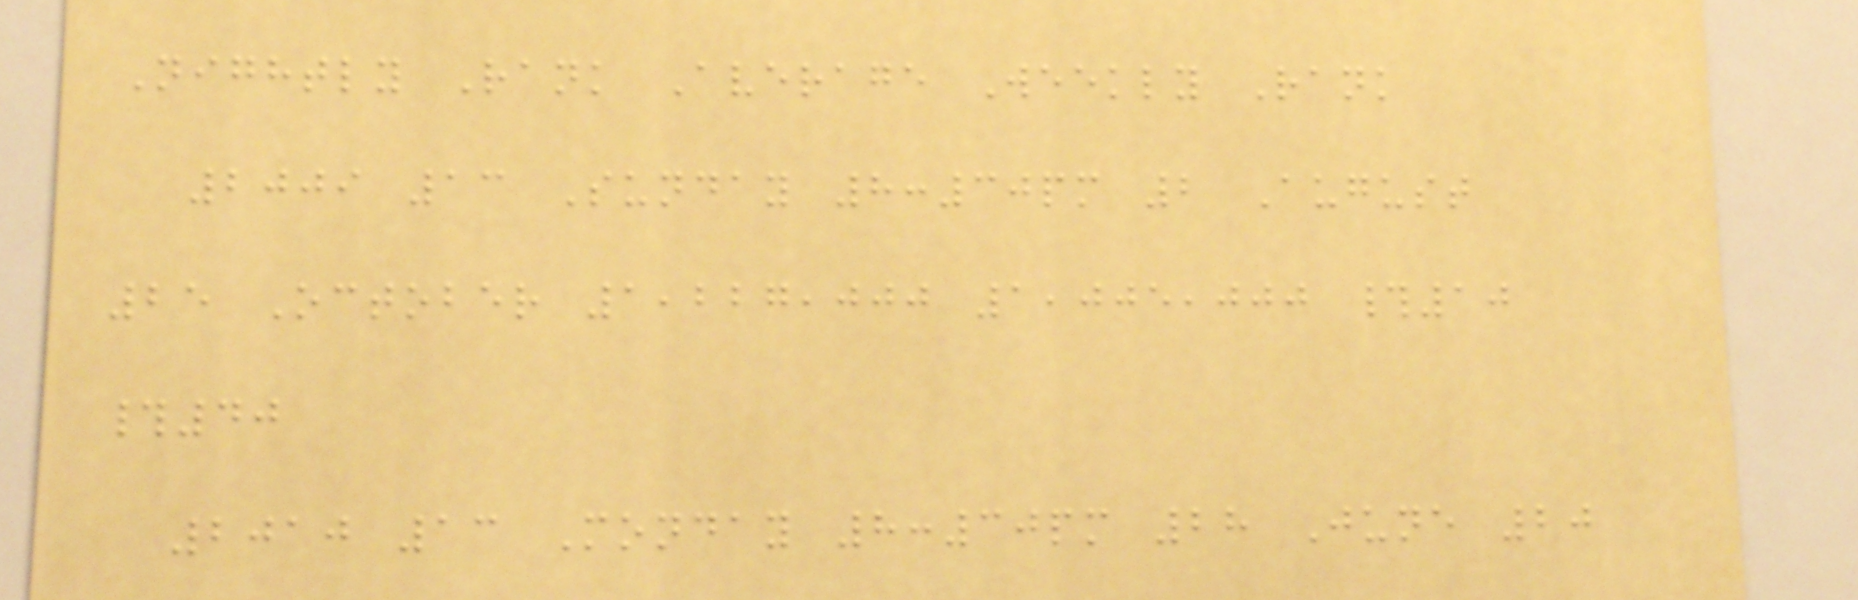Nightly Rank Average Weekly Rank
2009 13 Sunday 8:30pm 2 August
25 October 1,227,000 1,005,000 #10
#40
2010 13 Monday 8:30pm 28 June 20
